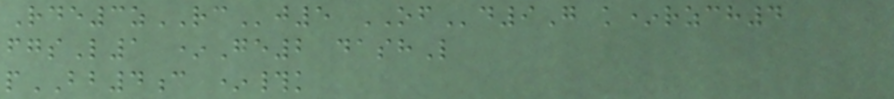Rde3zRCj5 OFd9G k*rzch4
fgsL1 *Ge2 dashL
pBB4c *#k
